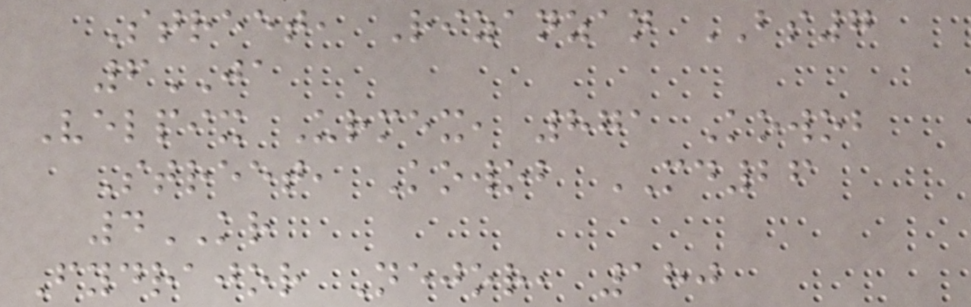Street, Rizanzan BS7
6JA
Velpix Urmex, 871 Kowob
Street, Kowob MD26
4KR
Fydrajor Nejor, 180
